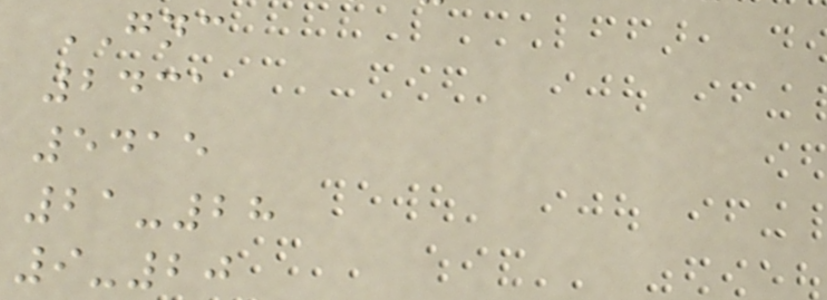GNC
2431
5415
21-28
9-20
